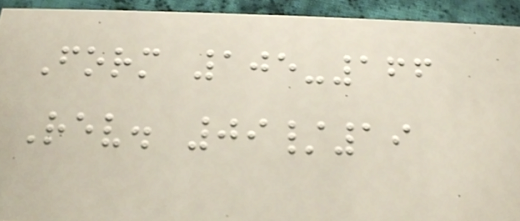Form 105-166
Rev. 09/19
